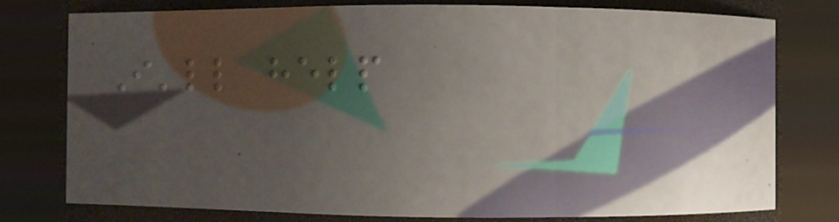I'll help
